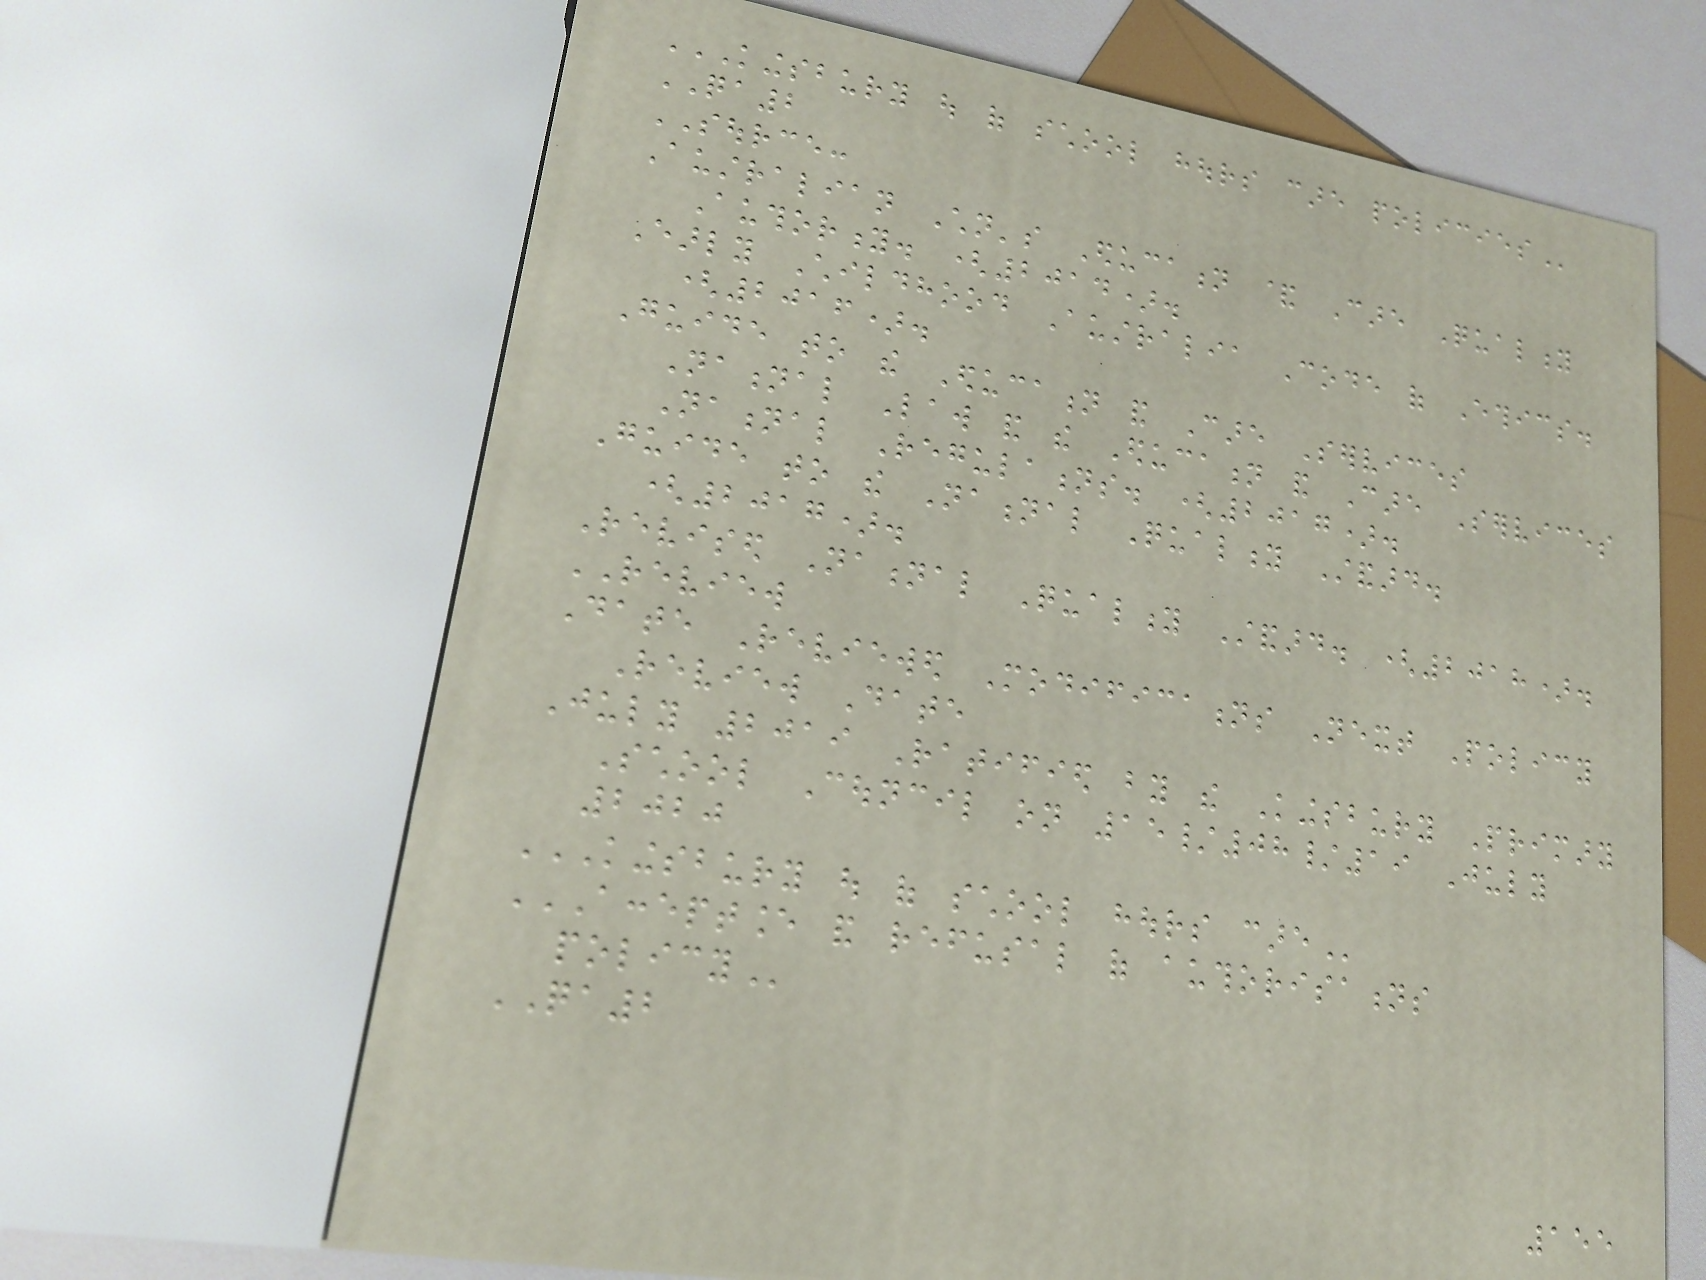KINGSBURY OUT OF SCHOOL HOURS CARE POLICIES
QA2
SOURCE:
Australian Children's Education & Care Quality
Authority. (2014).
Early Childhood Australia Code of Ethics.
(2016).
Guide to the Education and Care Services
National Law and the Education and Care Services
National Regulations. (2017).
Guide to the National Quality Standard.
(2017).
Revised National Quality Standard. (2018).
REVIEW
Date Reviewed Modifications Next Policy
Review Date
July 2019 Ratified by the Kingsbury Primary
School Council on 15/08/19 July
2020
KINGSBURY OUT OF SCHOOL HOURS CARE
ACCEPTANCE AND REFUSAL OF AUTHORISATIONS
POLICY
QA2
155
